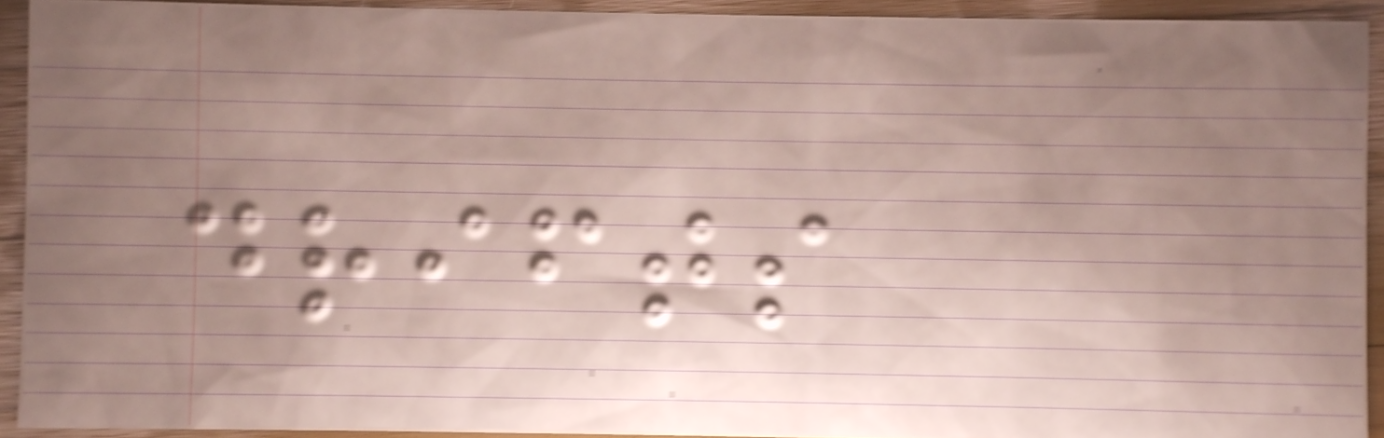drifts
